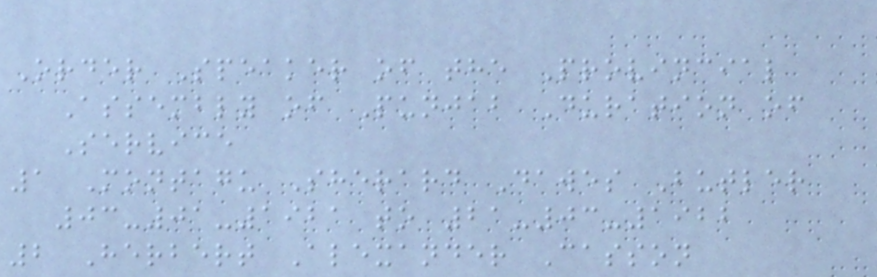Order Speaker of the Provincial
Assembly of Punjab Duration of
Service
1 Montagu Sherard Dawes Butler
03-01-1921 to 21-03-1922
2 Herbert Alexander Casson
